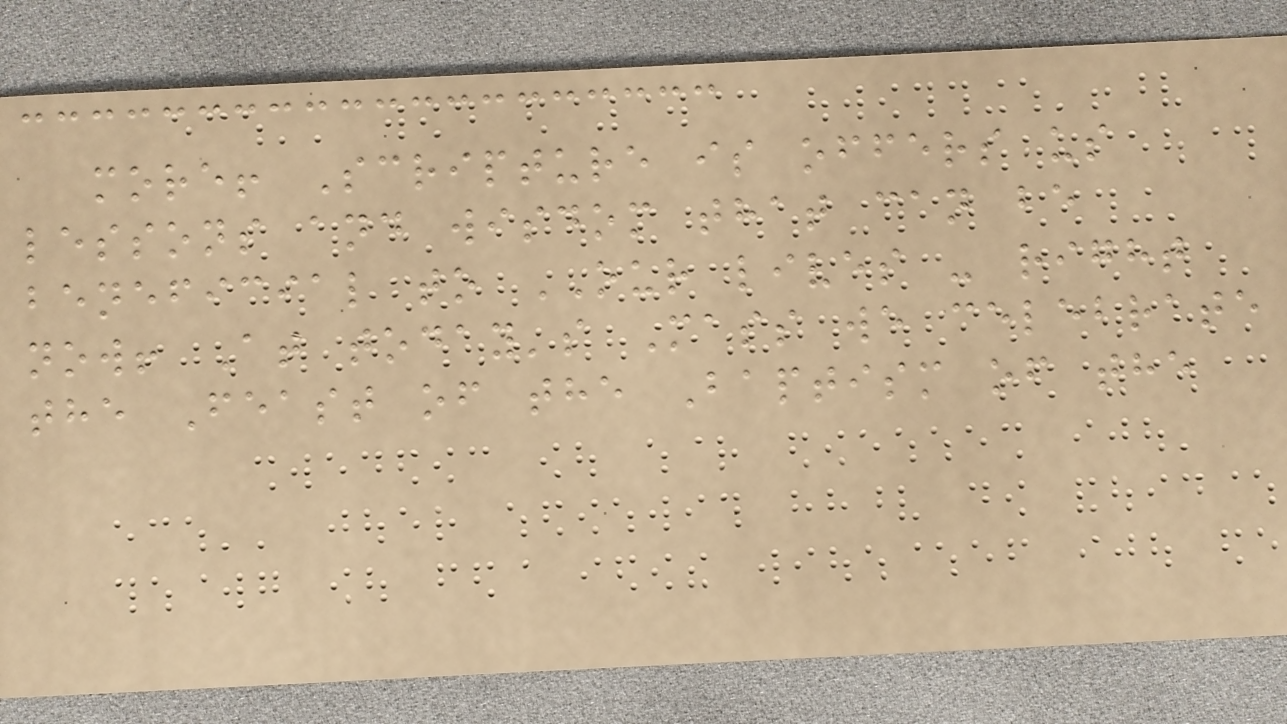more! Scripture is offers us
lessons and wisdom that can be
beneficial to OUR lives - right
now! At today's Mass we celebrate
the Feast of the Baptism of the
